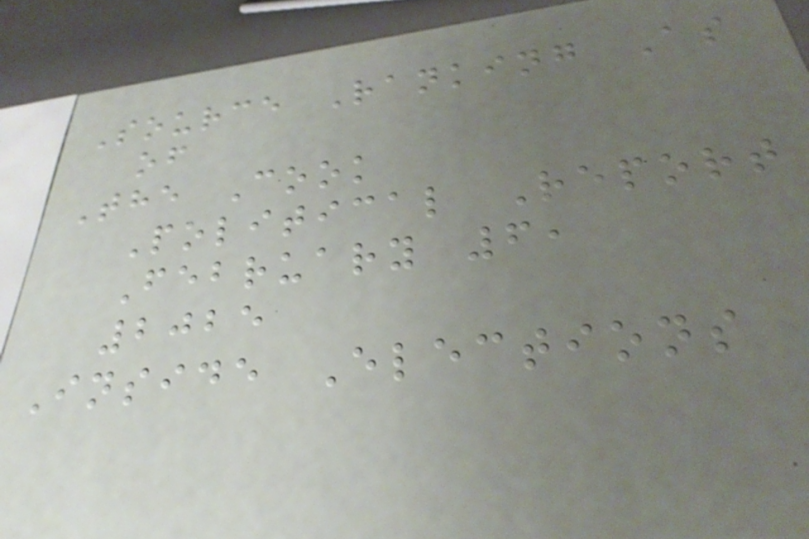Source Ranking As
of
The Cook
Political Report
February 6,
2025
Inside Elections
